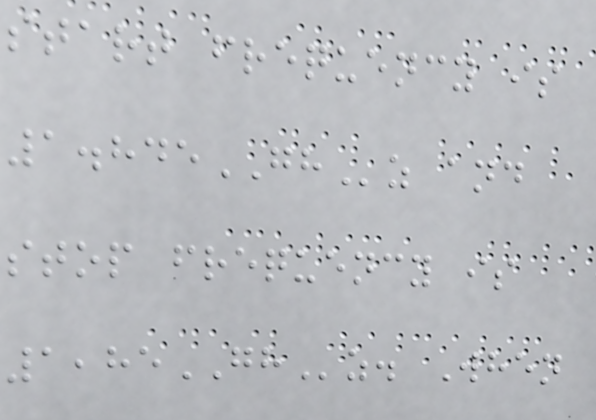start frequency is
1.845GHz and
stop frequency is
1,85GHz. When
